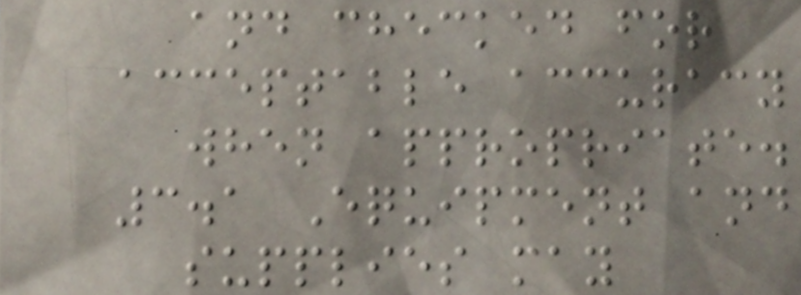and checked for
acceptable accuracy
when appropriate.
3.1 Equipment and
supplies may
